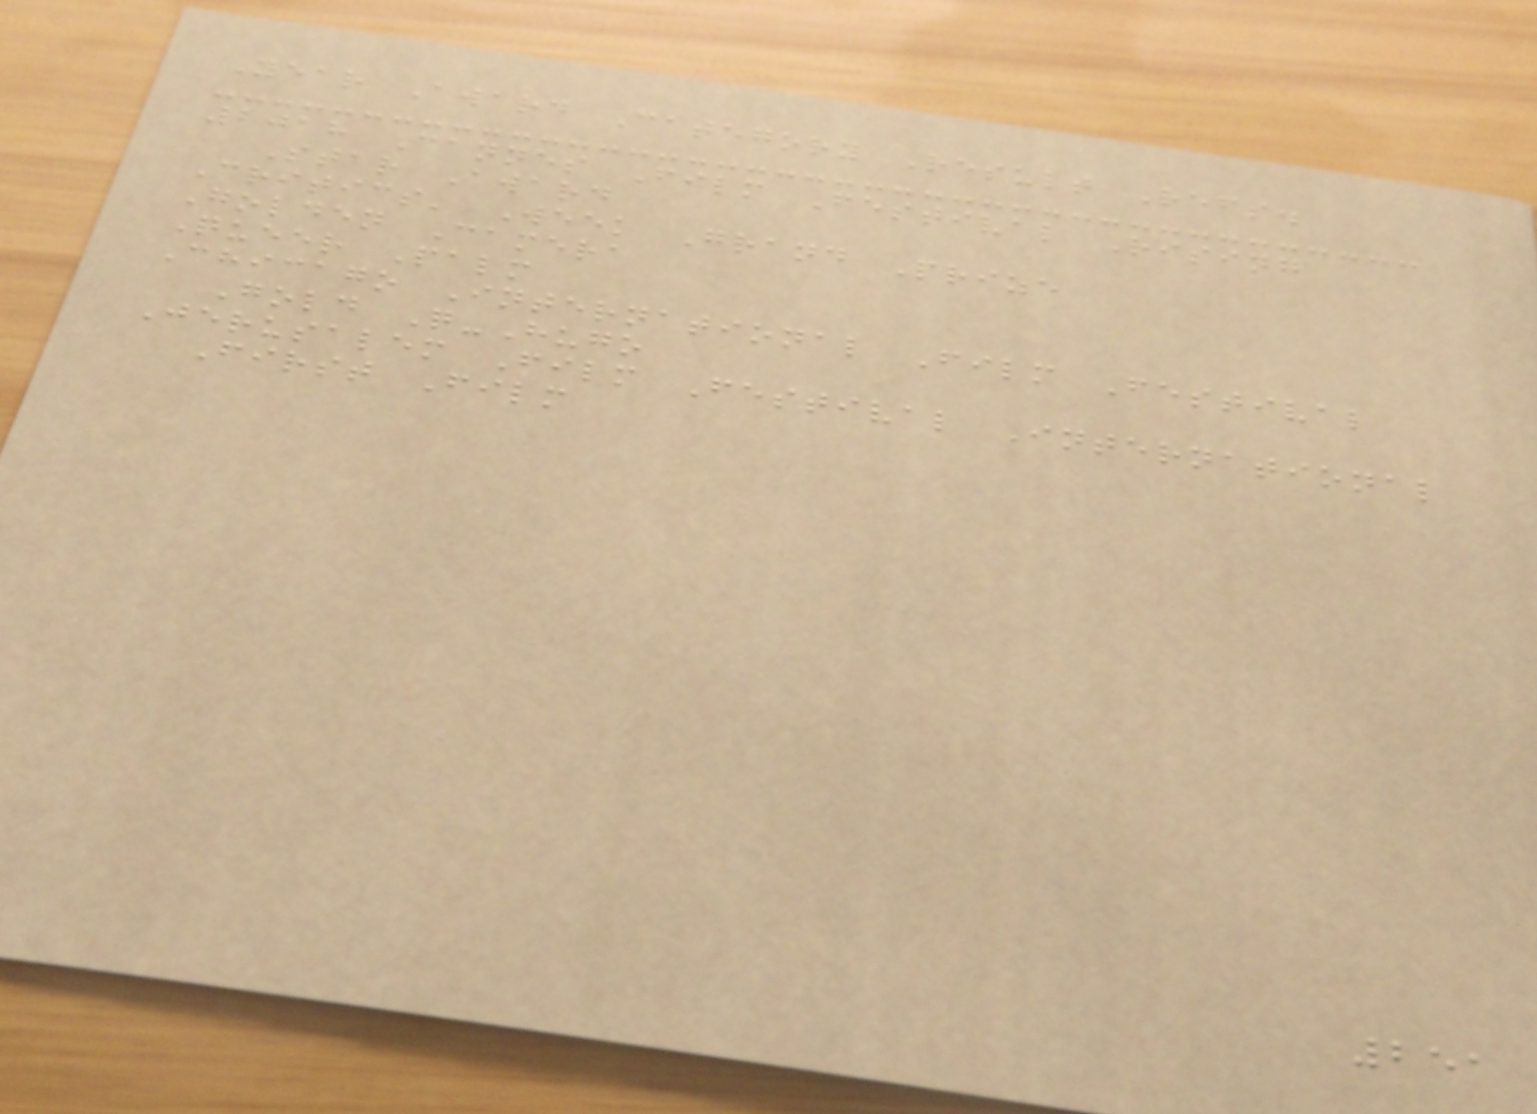Year Award Category Result Refs.
2018 Cannes Film Festival Rising
Star Award
Critics' Week Grand Prize
Golden Camera
Queer Palm
Chicago International Film Festival
Gold Q-Hugo
Jerusalem Film Festival International
First Film
251
